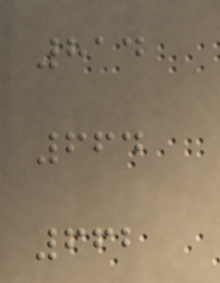814
664
662
